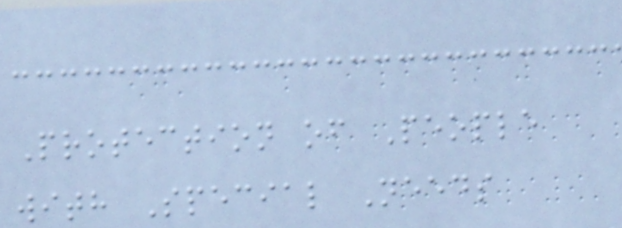Protection of People
with Special Needs
